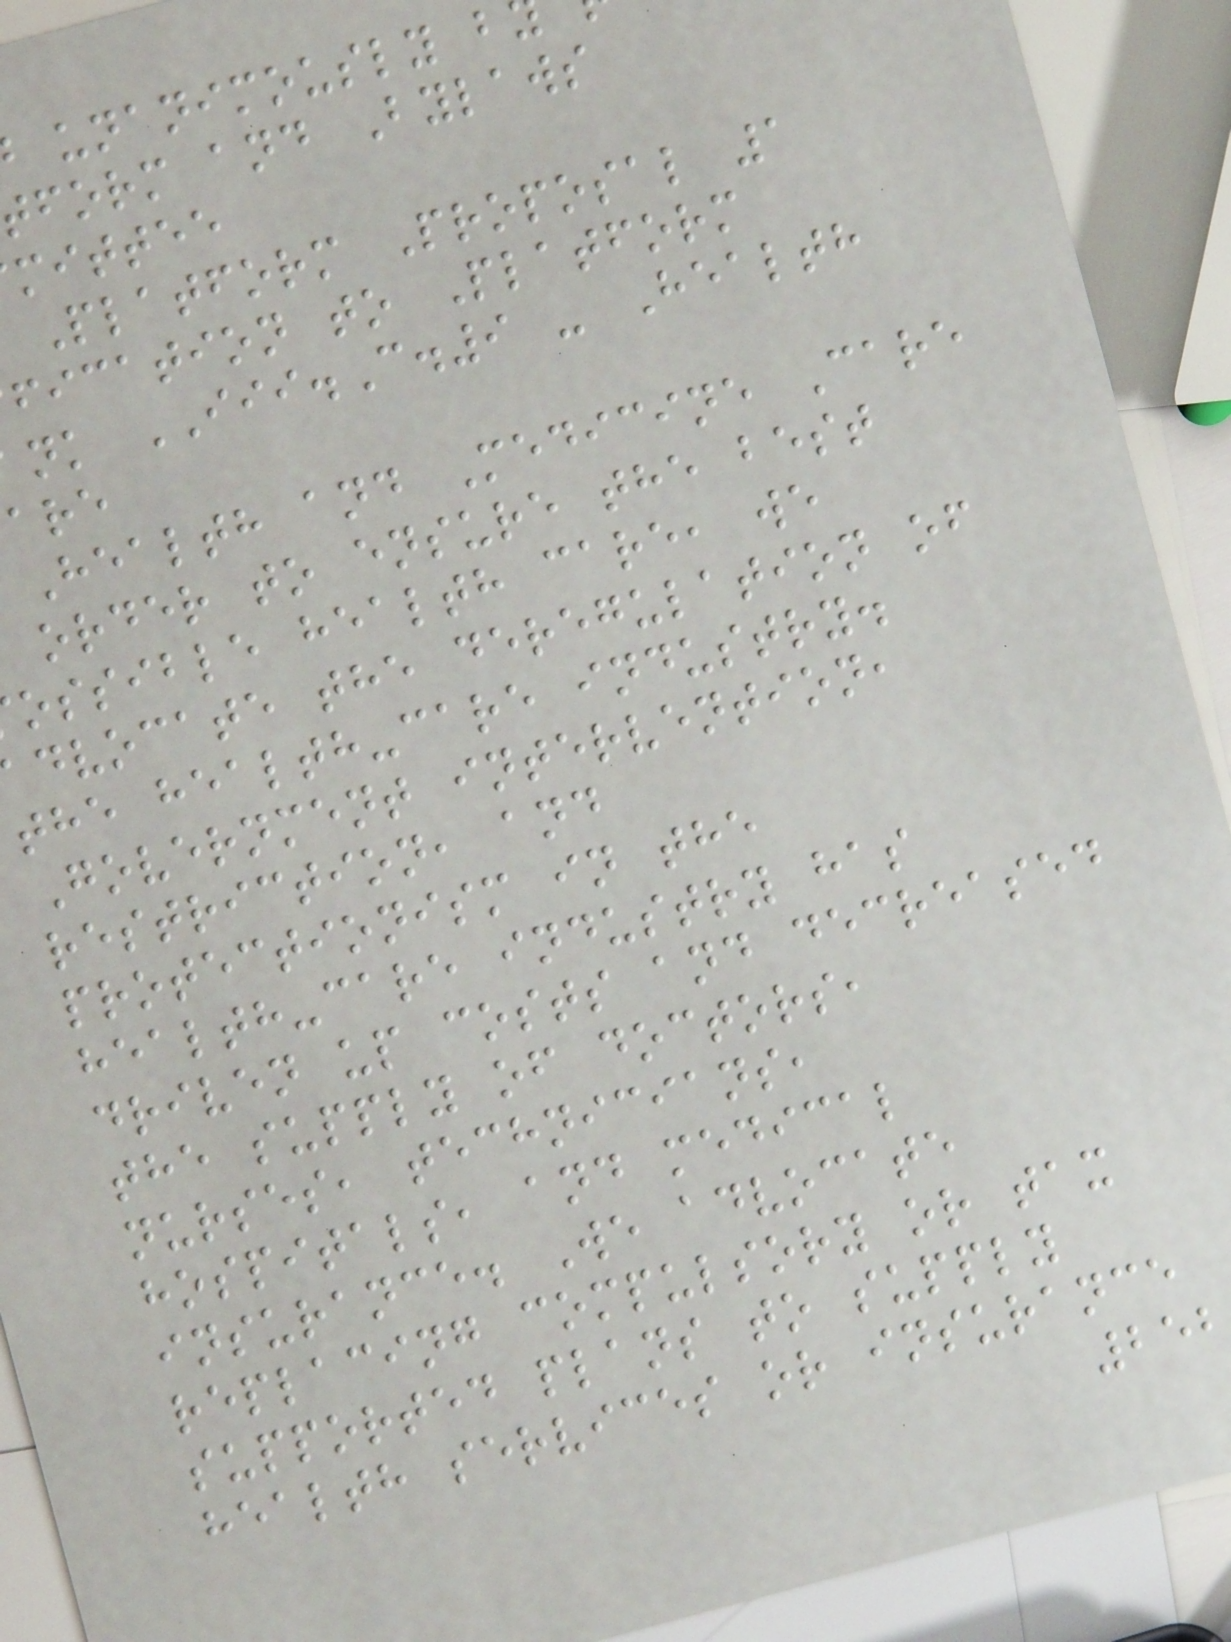unanimously b
form and Bylaws
mittee
Platform Proposal 1
fication to Platform
nk III.C.9 - Health
Health and Medicine Care
order to ensure the best
ossible health care, we
dvocate the deregulation of
the health-care industry.
Government intervention,
restriction, and
protectionism in the
health-care industry has
driven up costs and decreased
the supply of doctors,
nurses, technicians,
hospitals, and medical
insurance. We advocate
replacing compulsory or tax
supported plans to supply
health services or insurance
252
